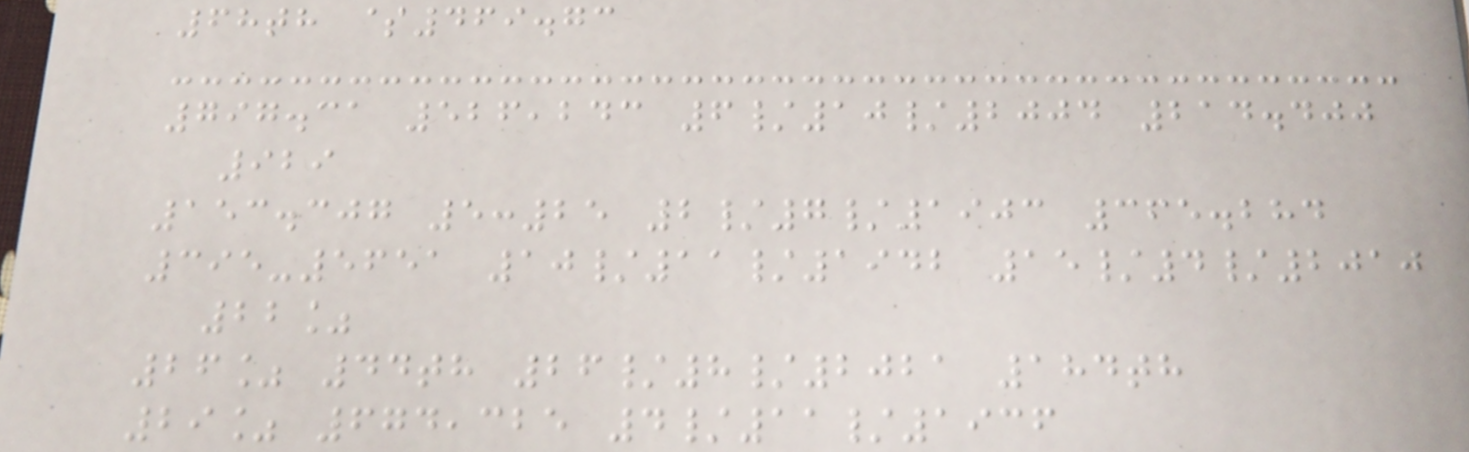68th $469.73
797.31 526,243 6/10/2004 214.400
929
153.307 5:25 2/7/1903 365.284
395-5651 10/11/1942 15/4/2010
22%
26% 44th 26/8/2021 184th
29% 674,325 4/11/1936
